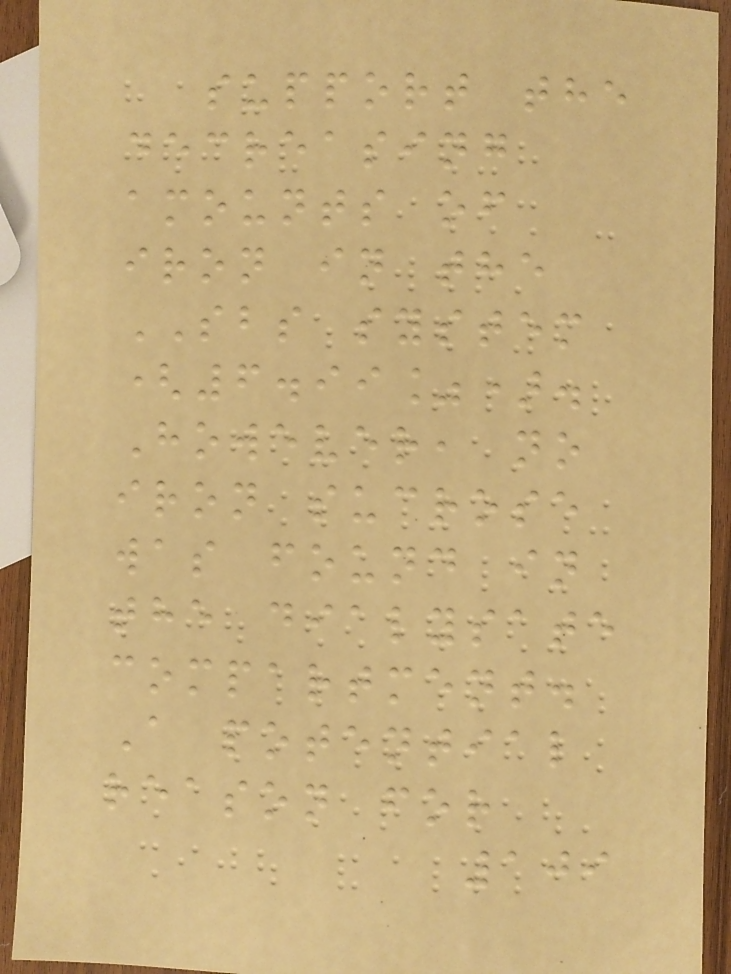support the
decreasing
amounts of
iron in the
SBS system
(6.99%).
However, no
iron sucrose
was found in
the dialysate
compartment.
A potential
reason for
109
